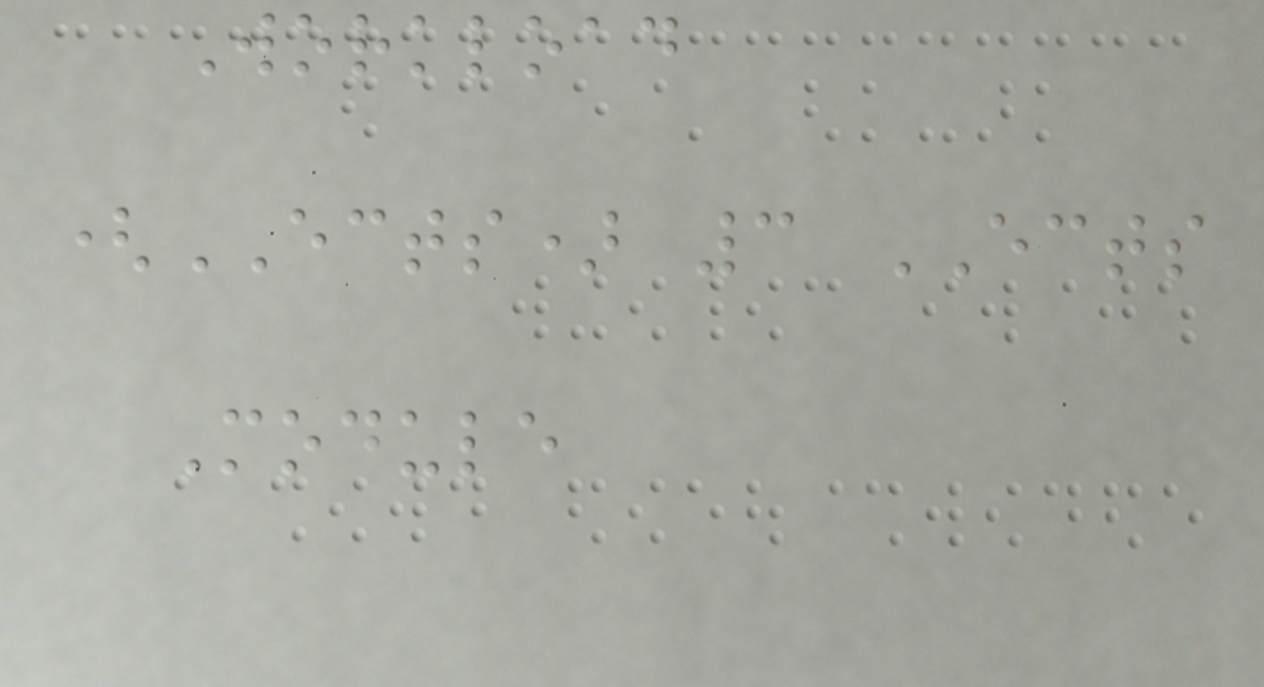Workload
(ECTS) 3 ECTS
Module
